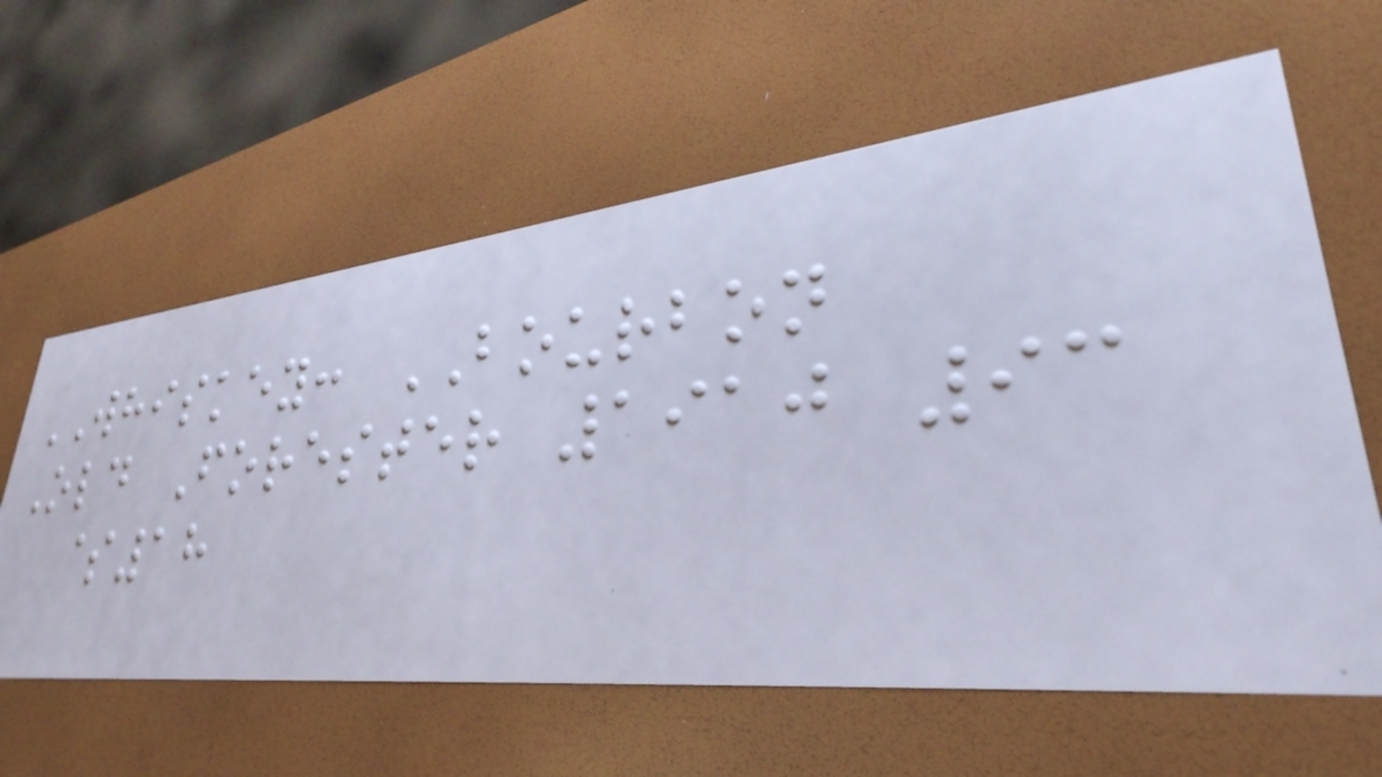WHISKEY: BOURBON
Old Forester 1910 93
$18
